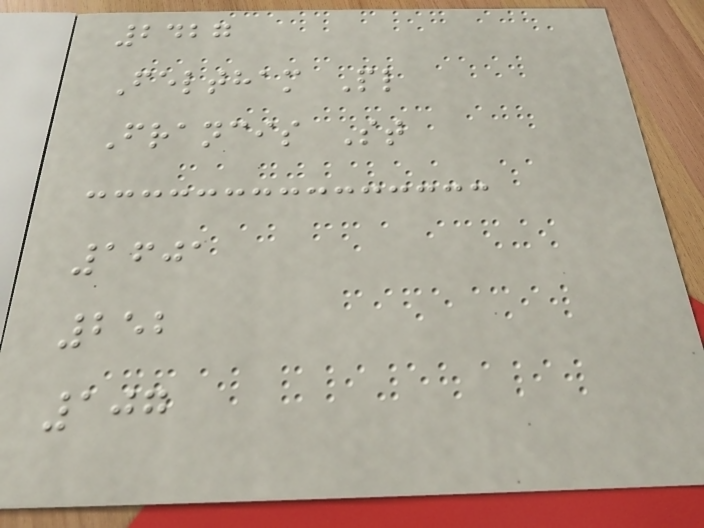2427
Feltham Pl
Francis St
1601
252
107
